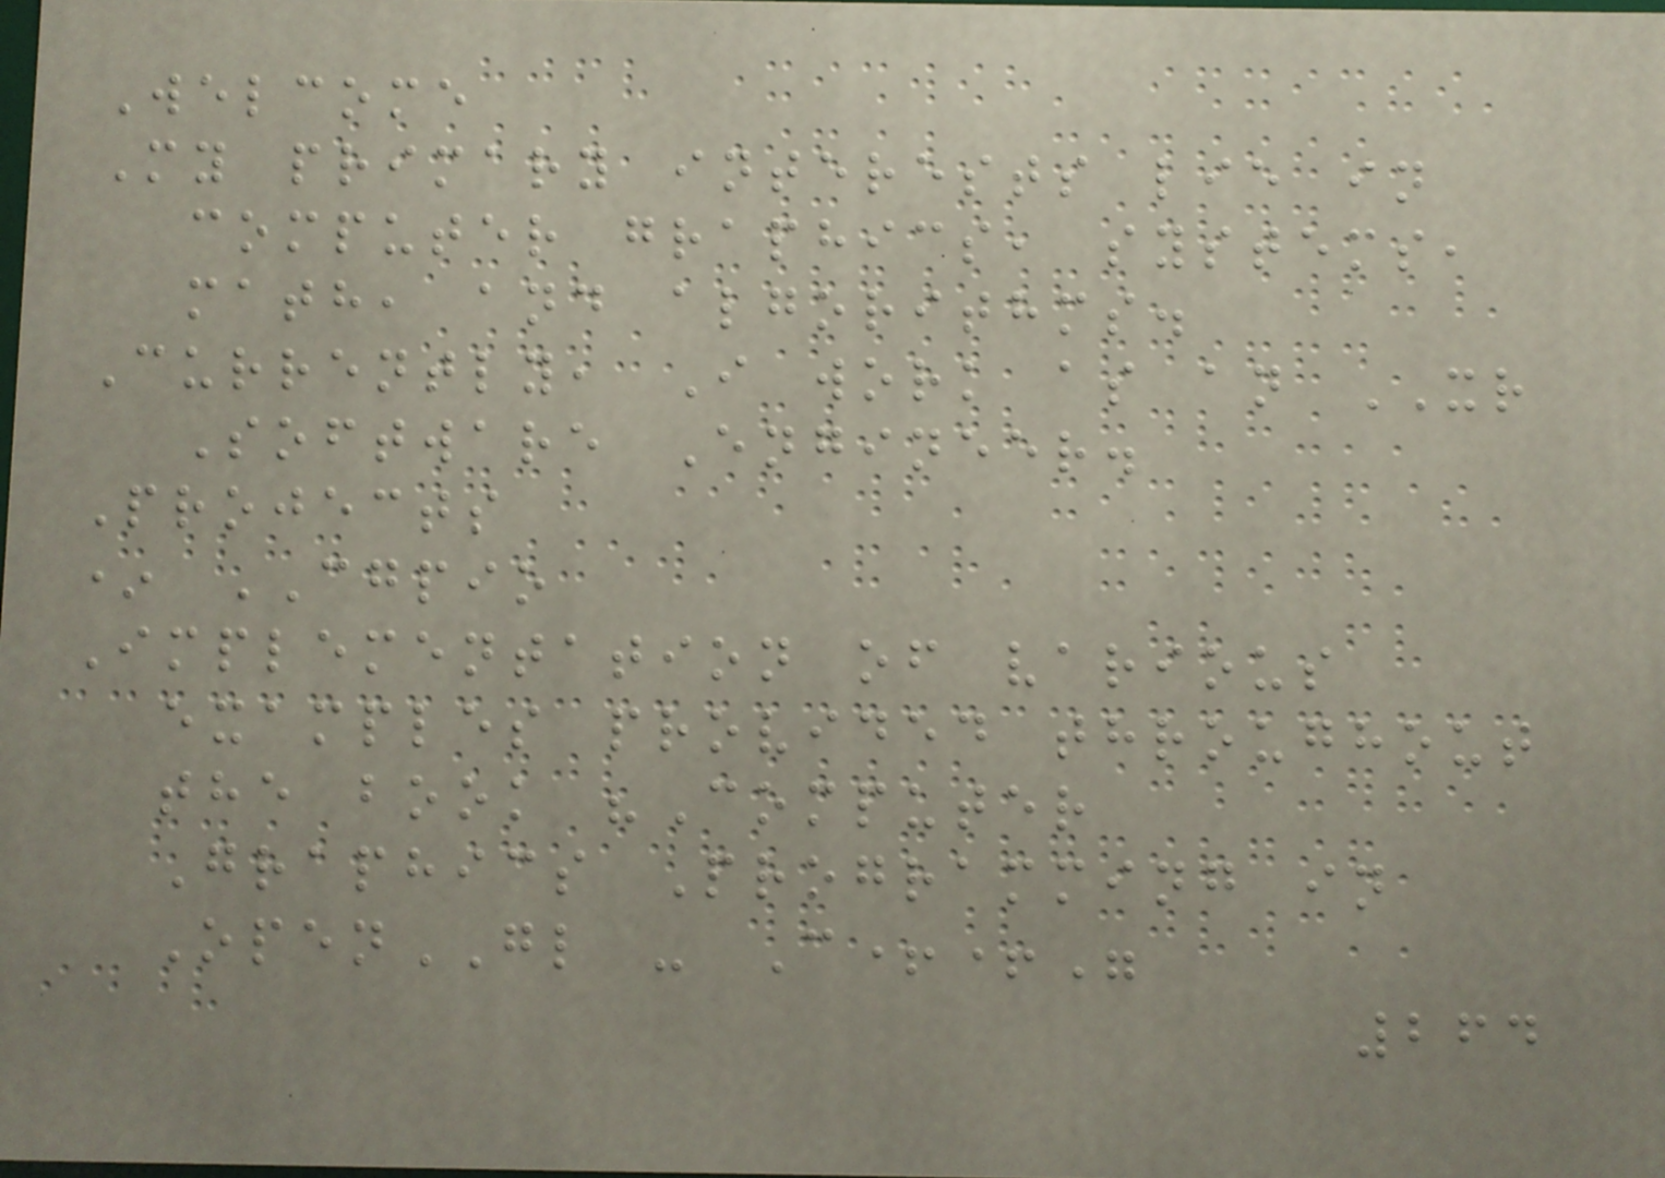Welcome
My primary interests lie in
computer graphics, systems,
math, and algorithms.
Currently, I work as an XR
Software Engineer.
Projects
* CGPIO
Implementation of various
examples provided throughout
the book "Computer
Graphics Programming in
OpenGL - C++"
264
